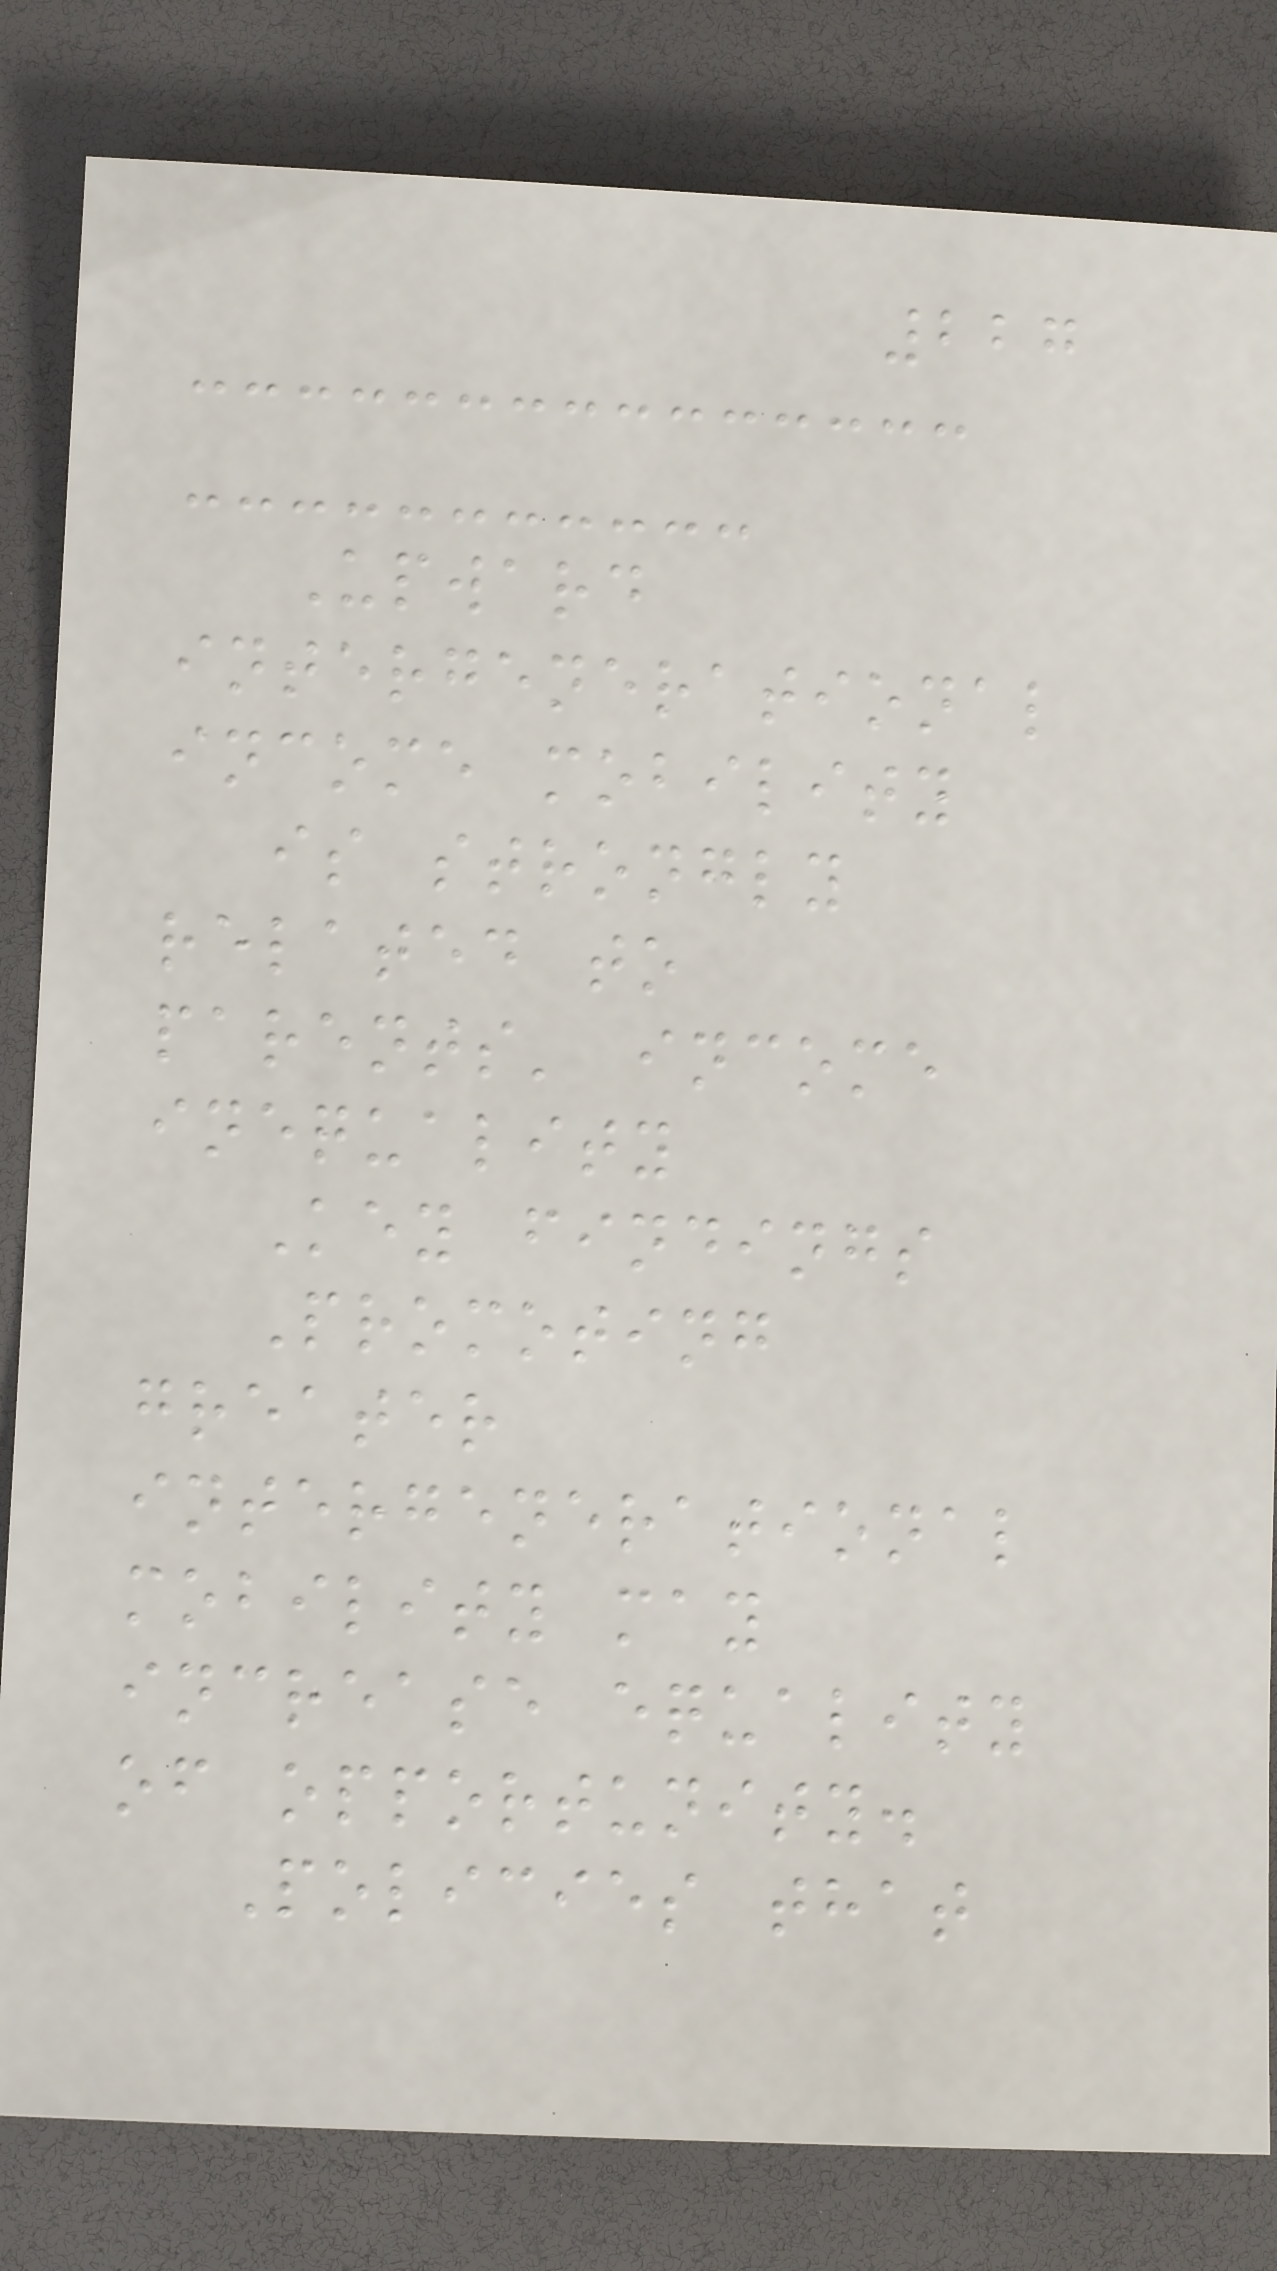227
Upward
intergenerational
income mobility
is strongly
related to
parents' income
inequality
Key findings
Promoting
greater
intergenerational
mobility may
increase equality
of opportunity.
Policies that
